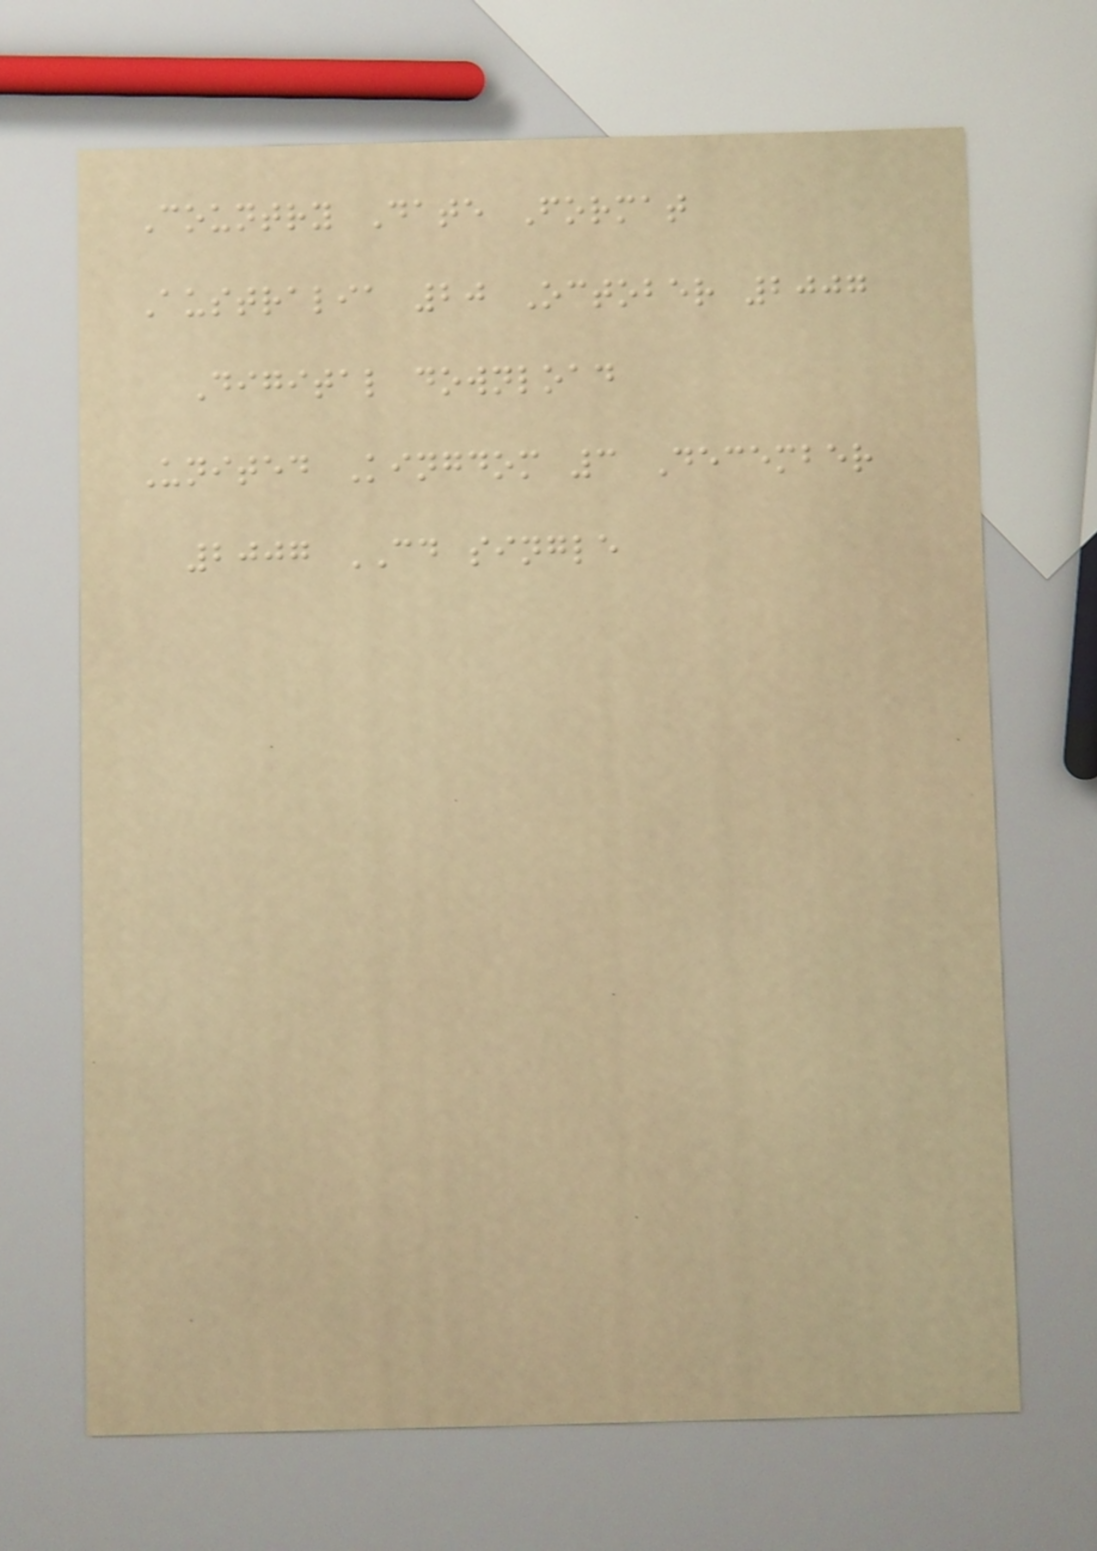Country Date Format
Australia 20 October 2007
Digital download
United Kingdom 3 December
2007 CD single
